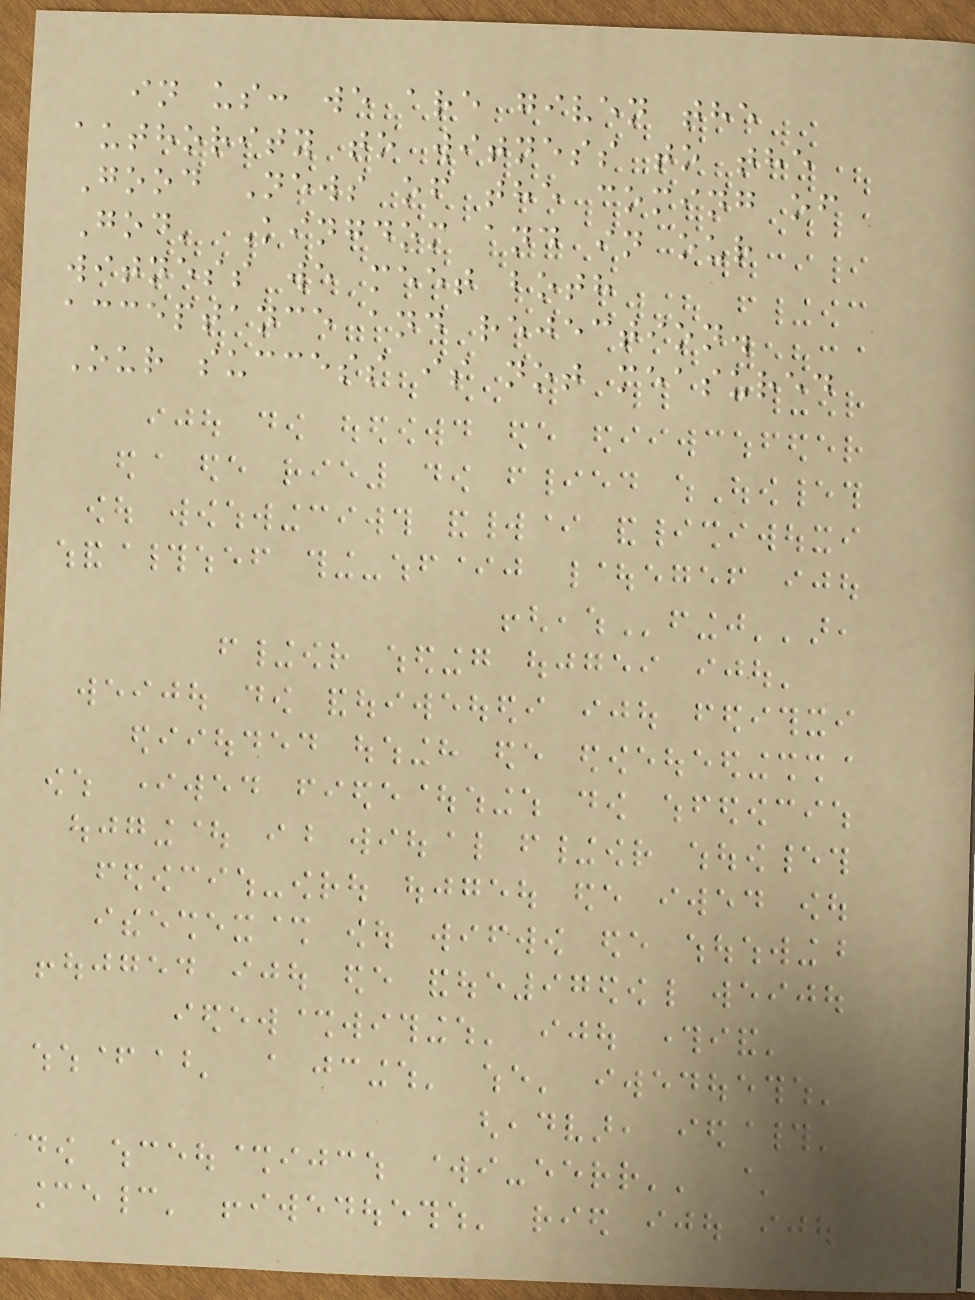in us: we are given the
authority to witness to the
Good News of the coming of
God' Kingdom and in our
witness we meet both
acceptance and rejection.
Our success is not measured
